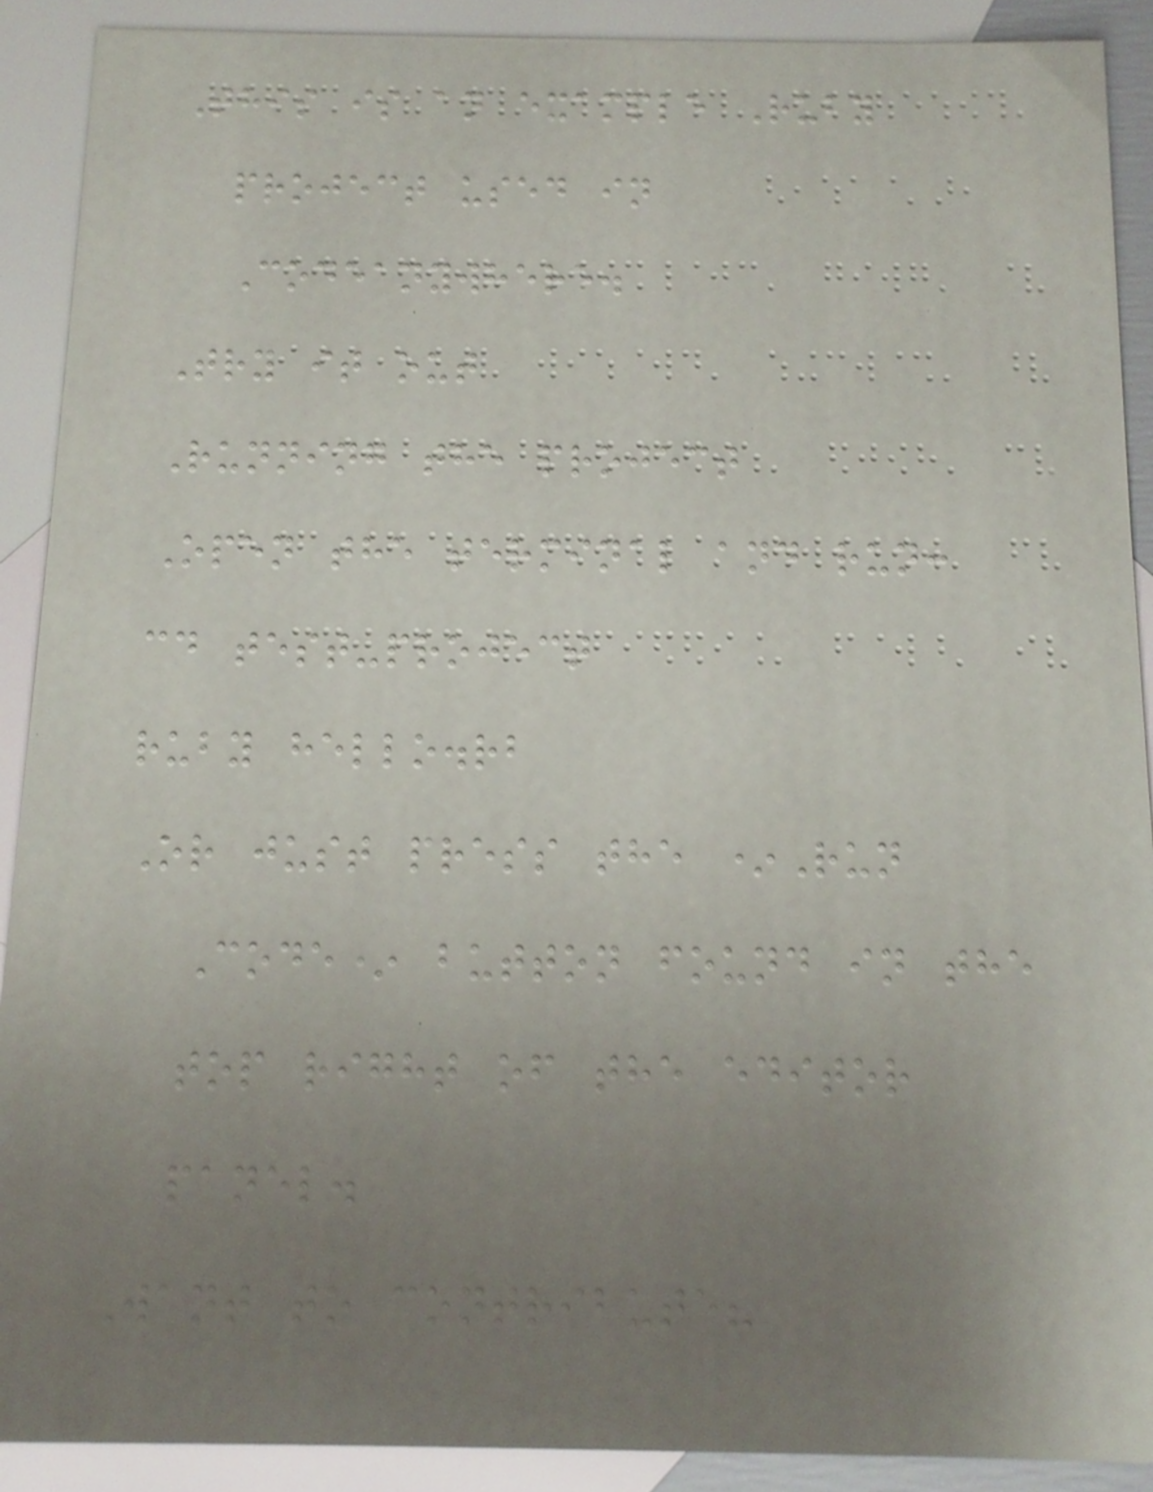This is an example Ruby
project used in
Codeanywhere.
Try it out
Running the project
Open the terminal and run:
cd test-project
ruby hello.rb
Or just press the *Run
Code* button found in the
top right of the editor
panel.
Want to contribute?
